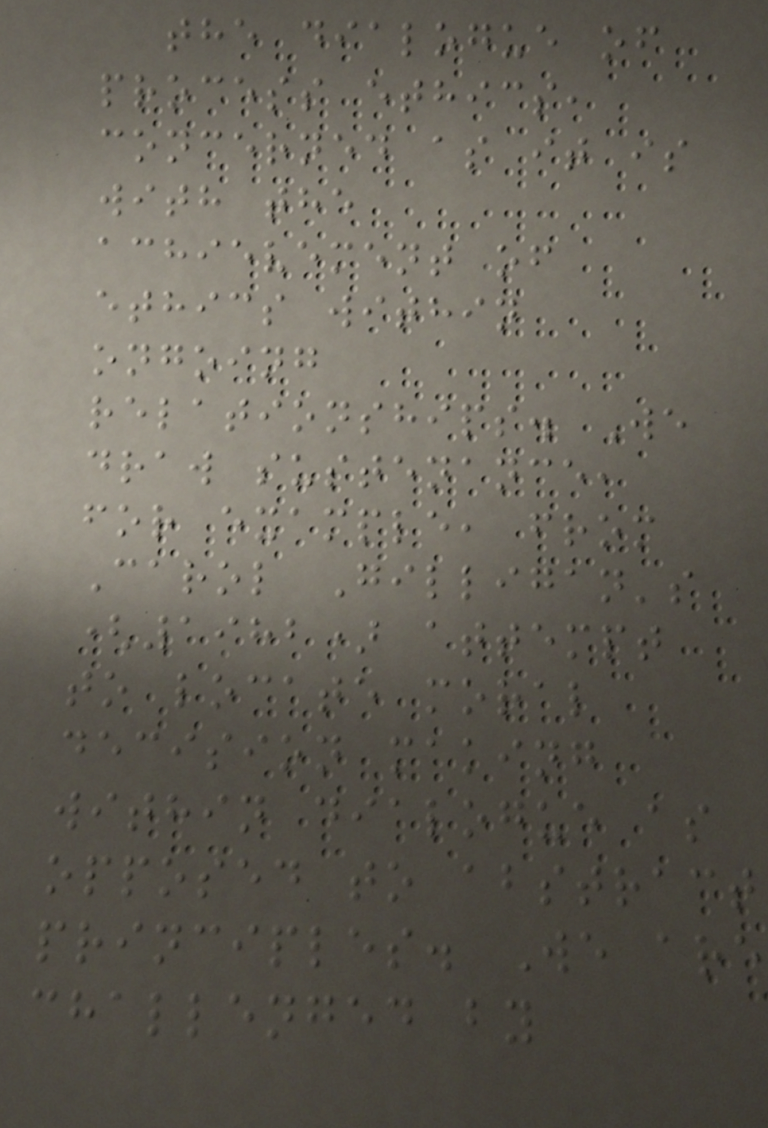the dialogue of
process ethics,
concerned as it is
with the
achievement of
ethics within
ongoing
relationships. We
draw sustenance,
for example, from
Carol Gilligan's
(1982) attempt
to locate moral
decision making
within dialogue as
opposed to abstract
principles. We are
challenged by
